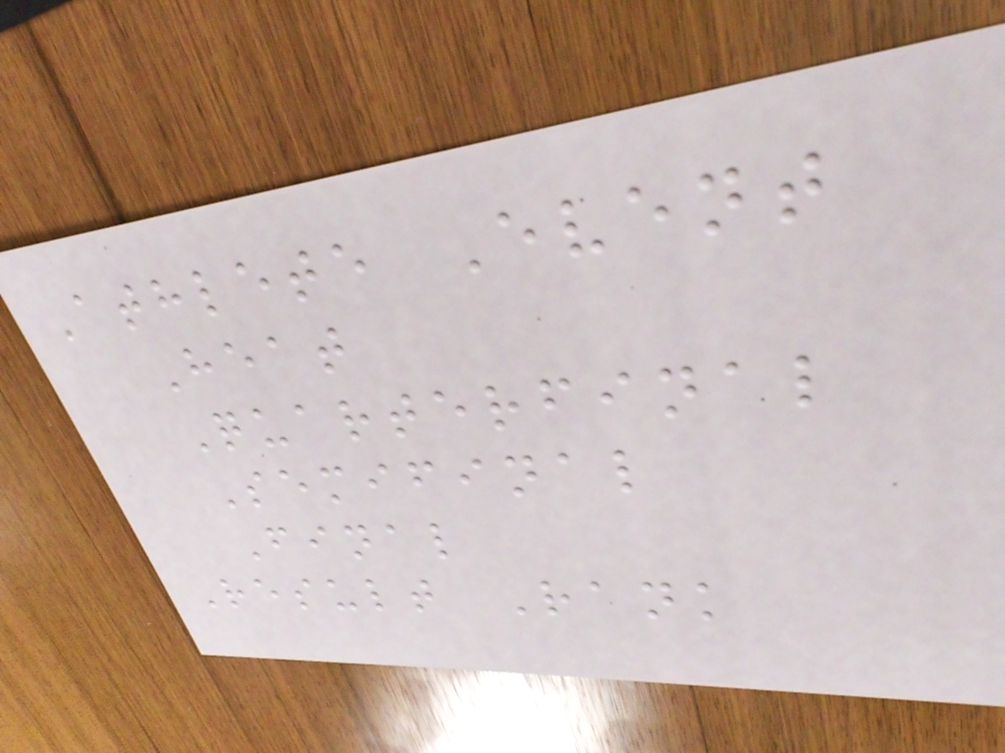Athlete Event
Heat
Quarterfinal
Semifinal
Final
Result Rank
